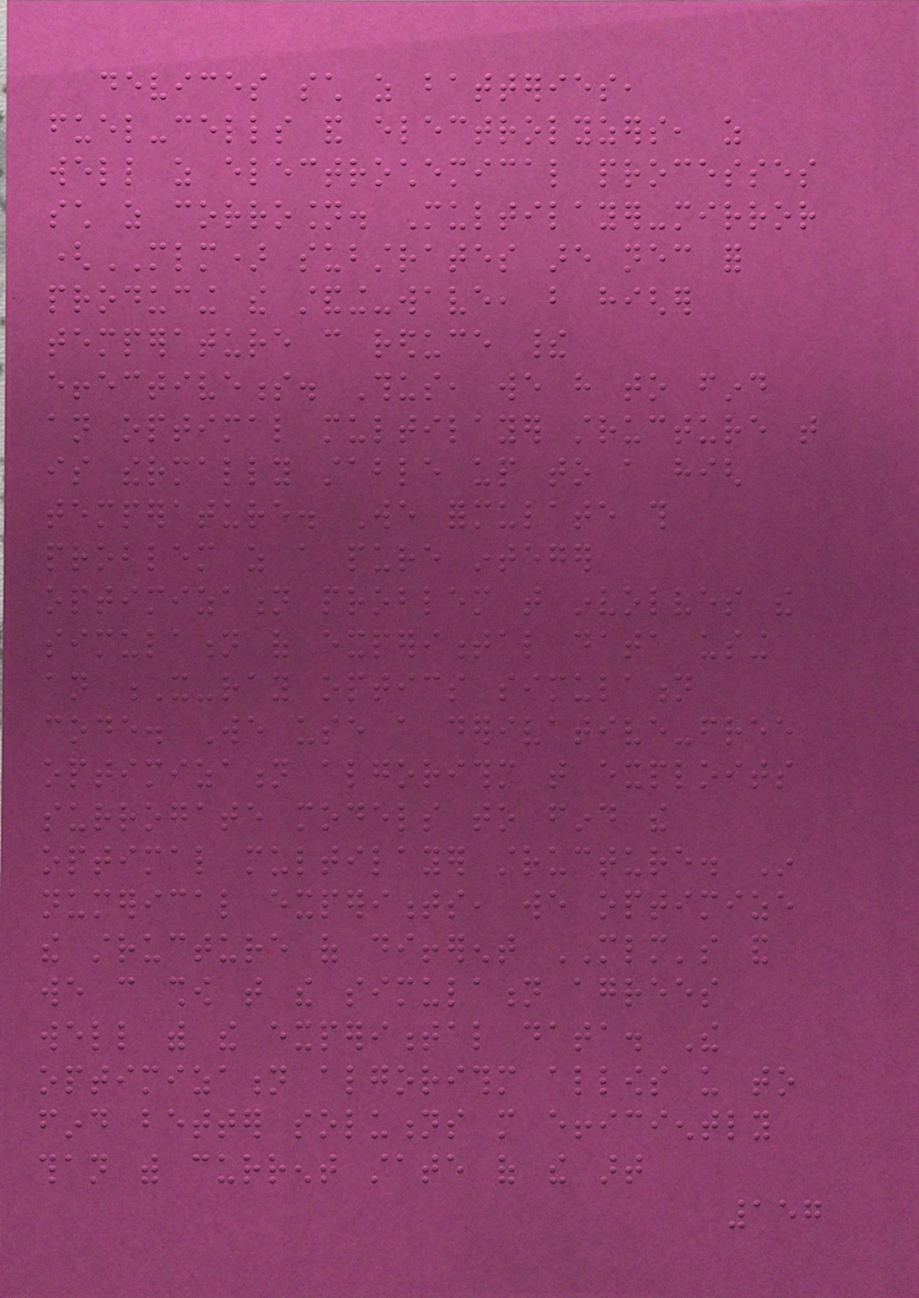devices such as batteries,
fuel-cells and electrolyzers, as
well as electrochemical processes
such as corrosion. Multilayer-mirror
(MLM) substrates are necessary for
producing the standing-wave, but higher
temperature can reduce their
effectiveness. Thus, we have to find
an optimal multilayer structure that
is thermally stable up to a high
temperature. We formulate this
problem as a pure integer
optimization problem that involves the
simulation of experimental data using
an X-ray optics simulation
code. We use a derivative-free
optimization algorithm that exploits
surrogate models to find the
optimal multilayer structure. In
numerical experiments, we optimize
the structure of different MLM's and
we can show that the simulation agrees
well with the experimental data. The
optimization algorithm allows us to
find better solutions more efficiently
than with current state of the art
157
